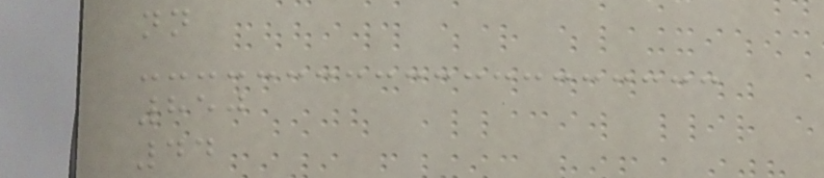nn
850
44
